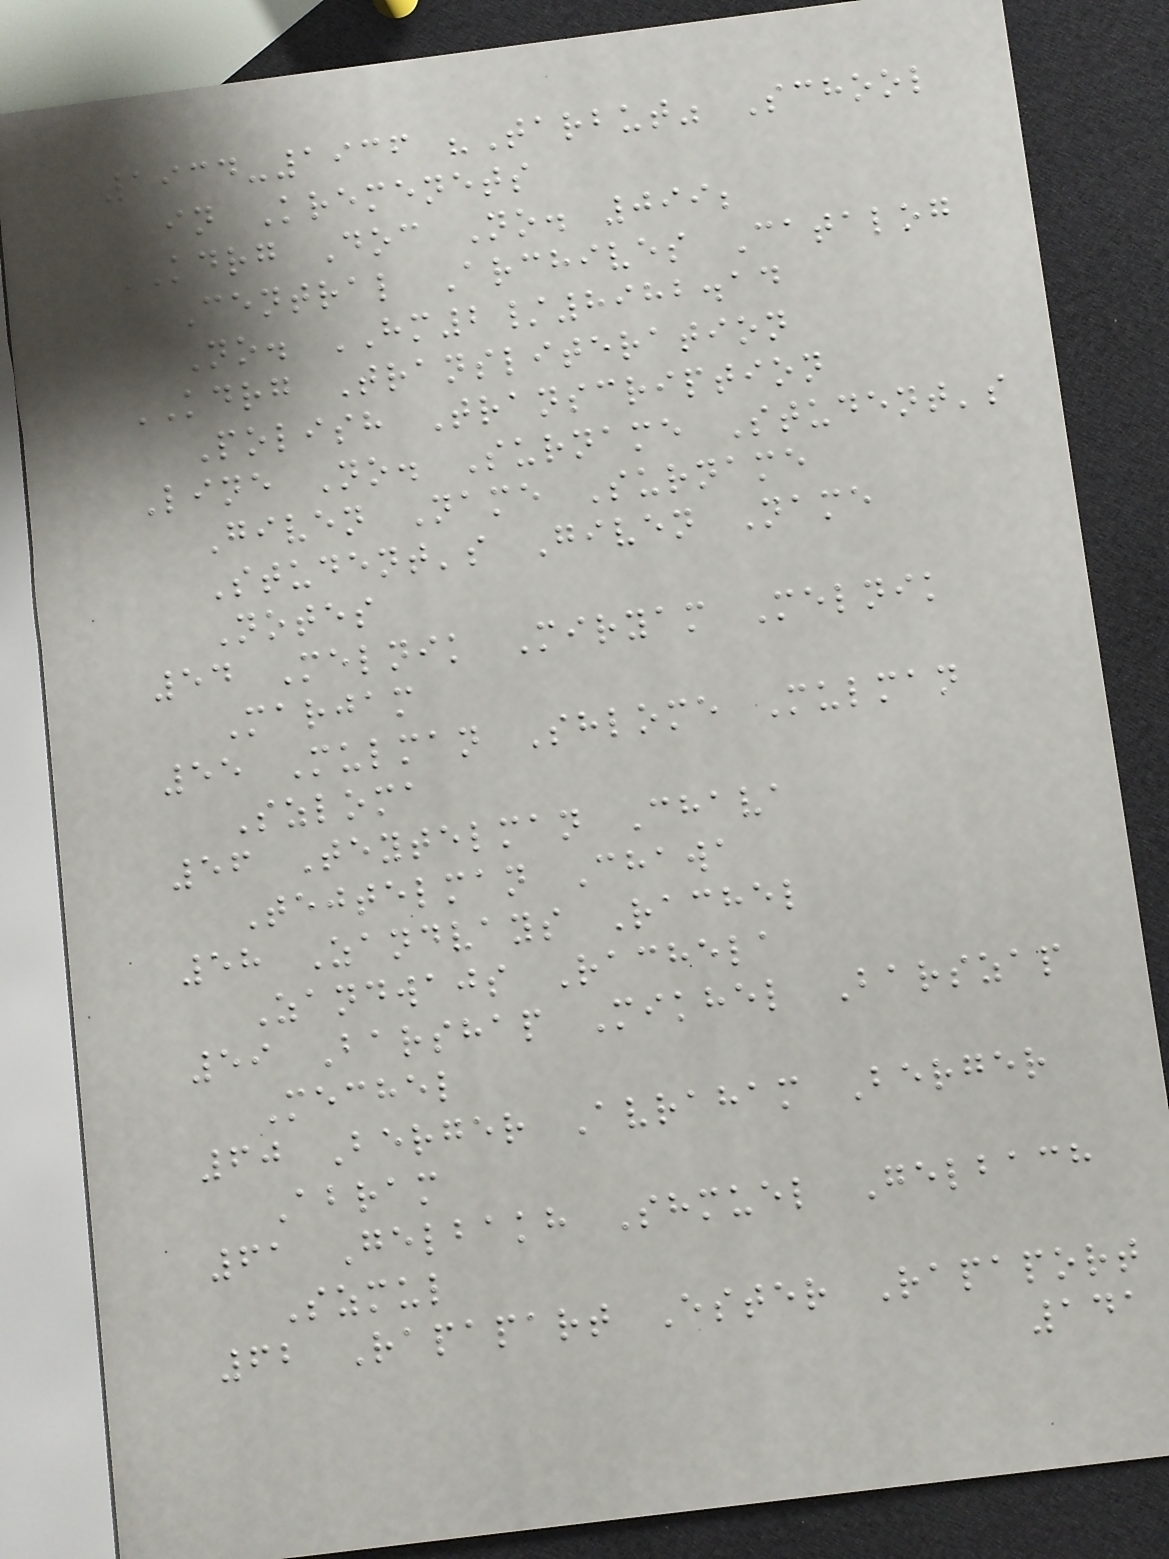1934-1936 "Tarbut" School
in Kremenets
KDRG Doc No. 099;
Central Archives Catalog
No. HM2/8982.14
KDRG Transliteration
Polish Transcription
Line No. Surname Student's
Given Name Surname
Student's Given Name
Notes
54 Melnik Miryam Melnik
Marjam
55 Mulman Shlome Mulman
Szloma
56 Teytelman Chava
Tejtelman Chawa
58 Zandvays Rachel
Zandwajs Rachela
59 Barshap Mikhel Barszap
Mechel
60 Berger Avraham Berger
Abram
61 Gelbakh Shmuel Gelbach
Szmul
62 Rapapart Ester Rapaport
141
